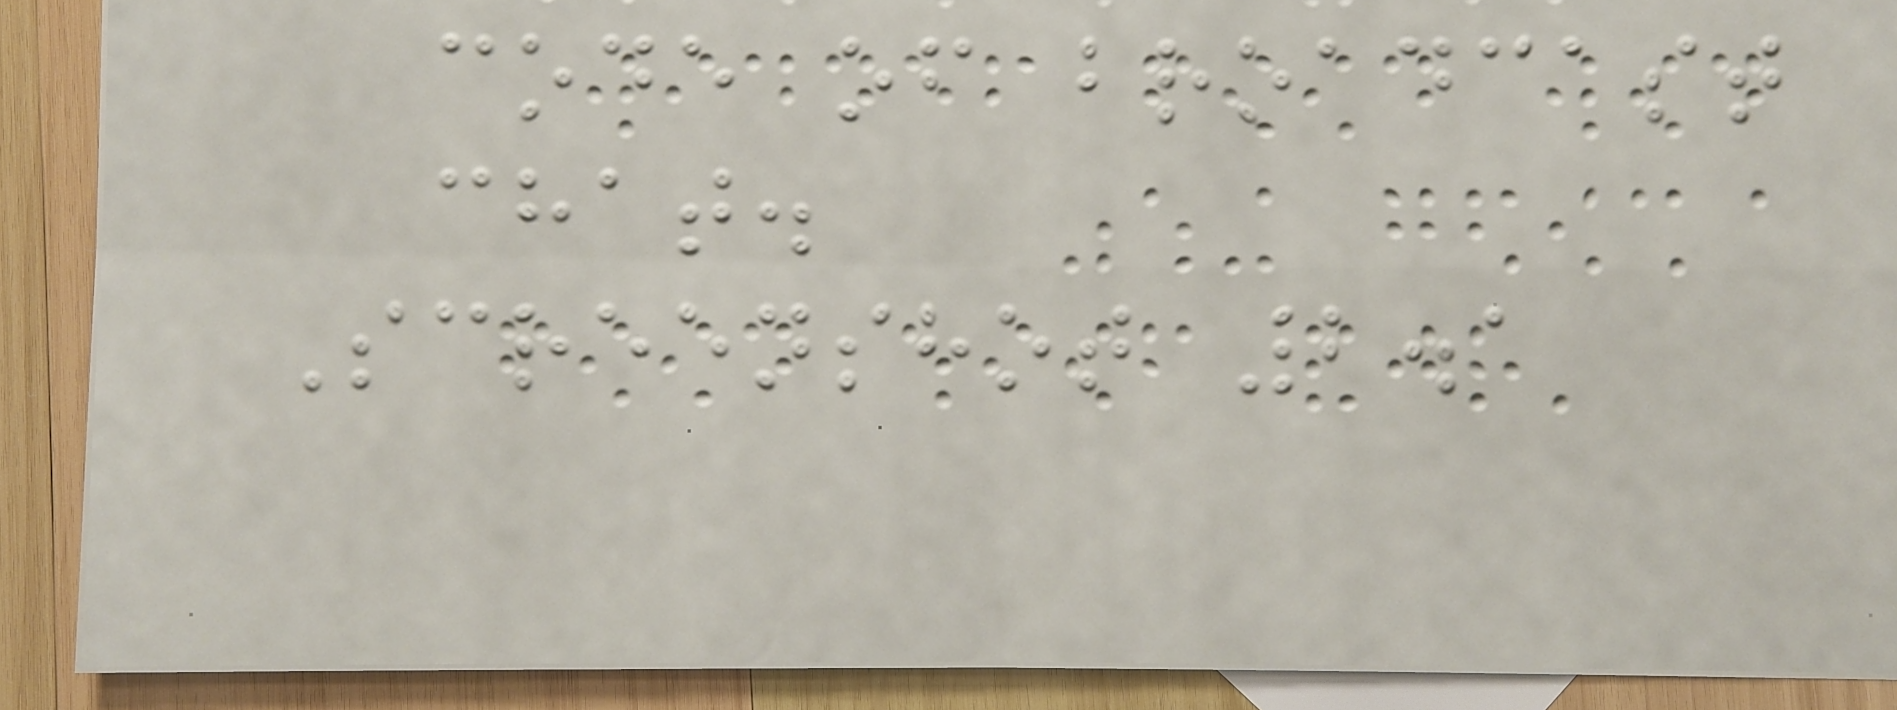code of broadcast
chat.
Screenshot 2.1
